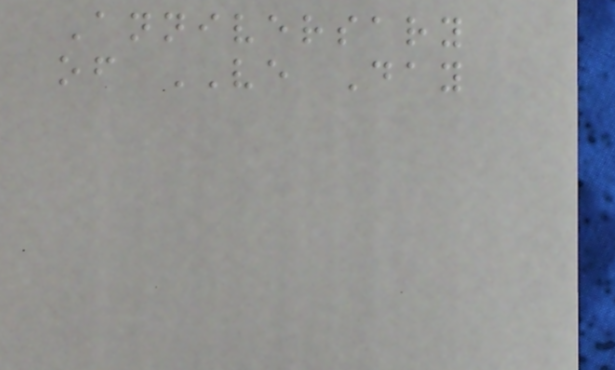Anniversary
of VE Day
